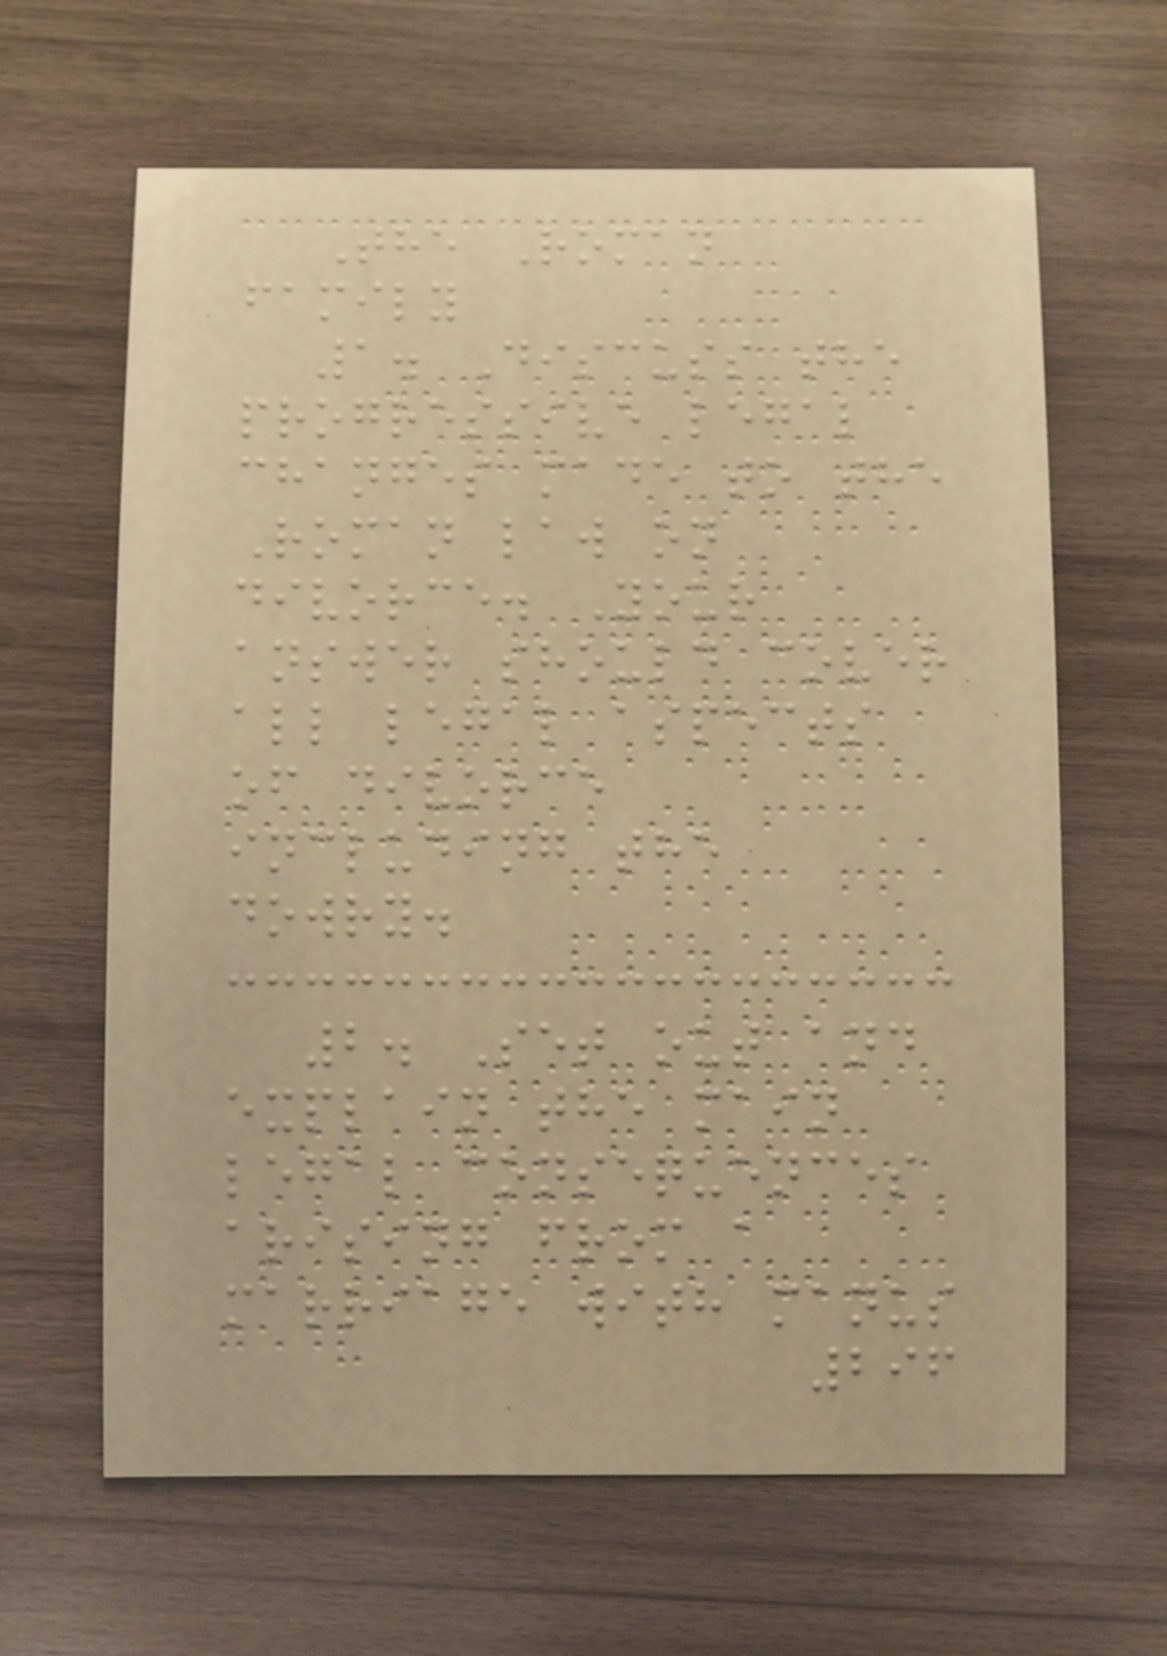The Roman
family
1. Discuss the
progressive legal
changes made to the
Roman law on
divorce. Your
answer should cover
all legal aspects
of divorce
including the
dowry.
2. Set out and
explain the main
legal consequences
arising from a
marriage with manus
296
